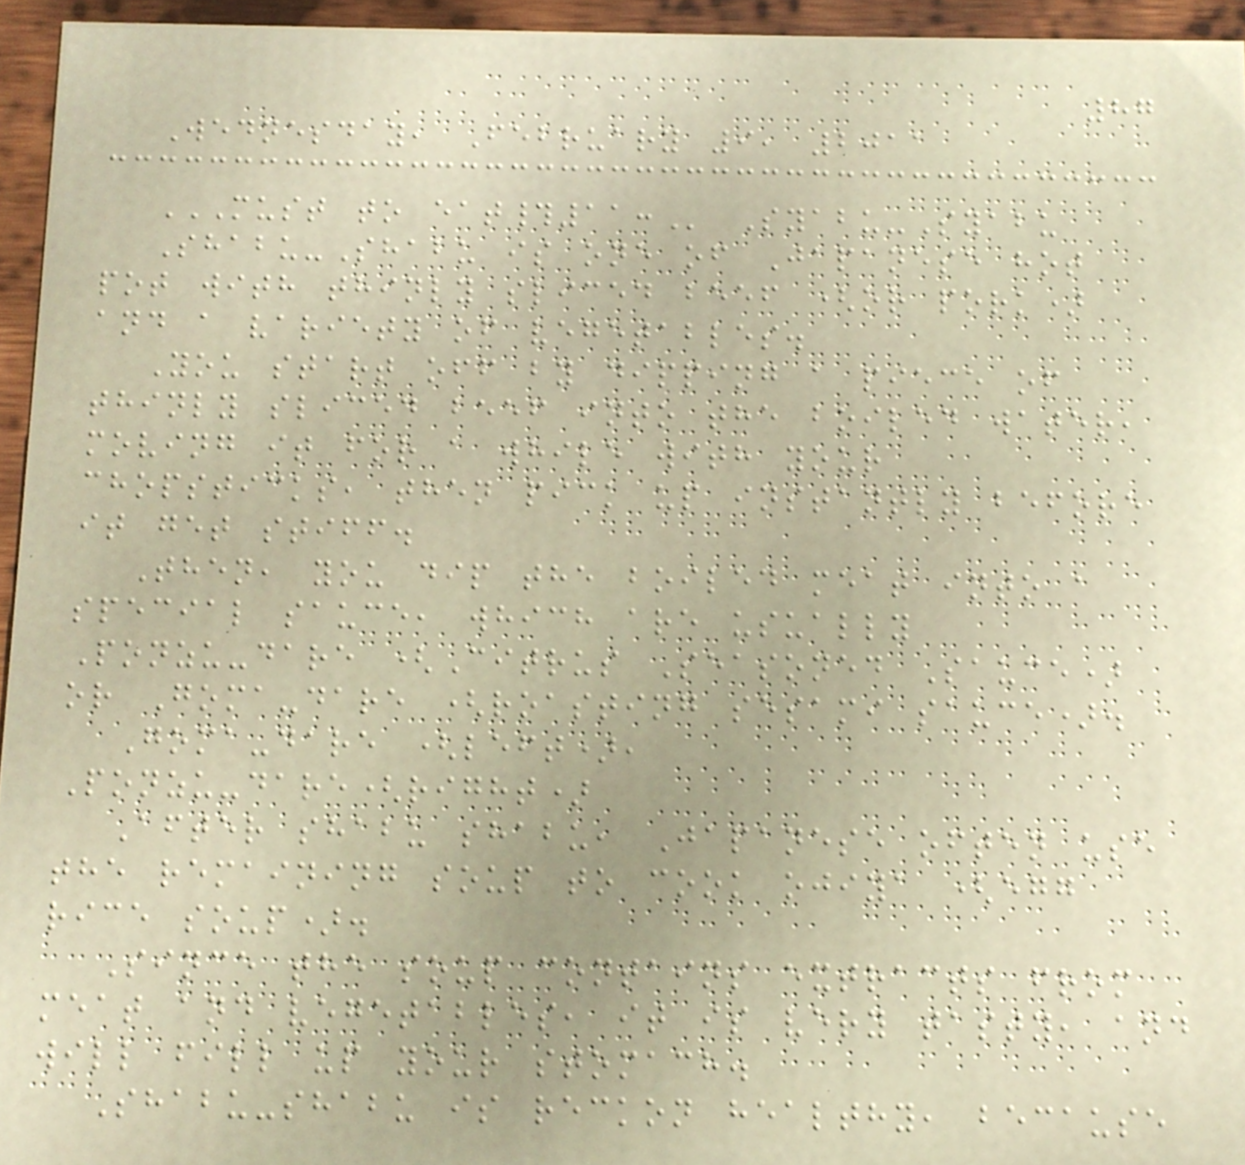87
Wednesday, February 9, 2011
MUST TO EAT#11: Syabu-Syabu
Shabu-Shabu is one of Japanese hot
pot with thinly sliced beef (or pork)
and a variety of vegetables.
You start off by dipping a piece of
thinly sliced beef into the boiled water,
moving it for a while with your
chopsticks, then pick up instantly before
it get stiff.
Then, you dip the boiled meat into a
special sauce, which are usually
Ponzu-dare (Citrus Seasoned Sauce)
or Goma-dare (roasting sesami sauce).
Goma-dare (left),
Ponzu-dare(right)
After shabu shabu, Japanese often use
the remaining soup to cook ojiya (egg
rice soup).
Since the soup contains extracts from
meat and vegetables, it is very tasty, and
will fill up your stomach.
Shabu-shabu is reckon healthy, because
